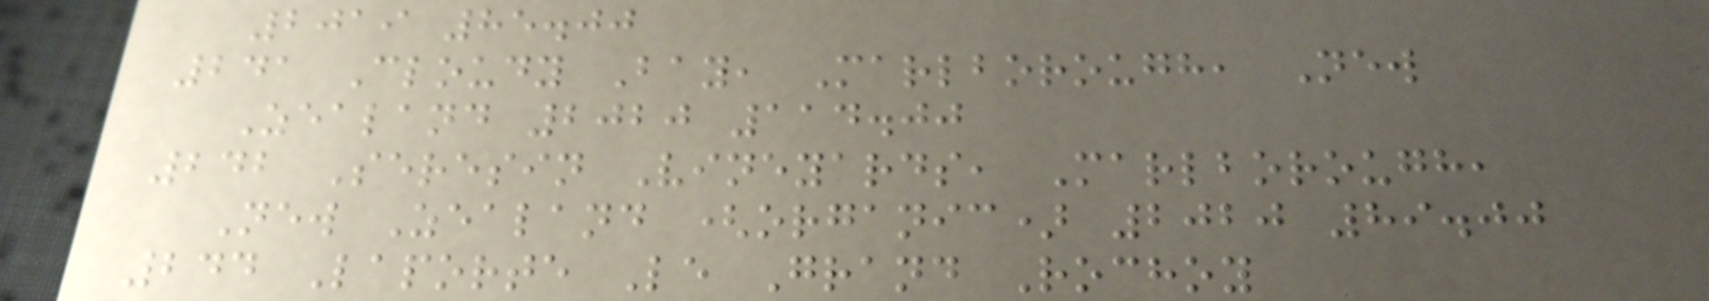2019 85.00
241 Cloudy Bay, Marlborough, New
Zealand 2020 114.00
242 Seresin Vineyards, Marlborough,
New Zealand (organic) 2020 89.00
244 Laporte Le Grand Rochoy
